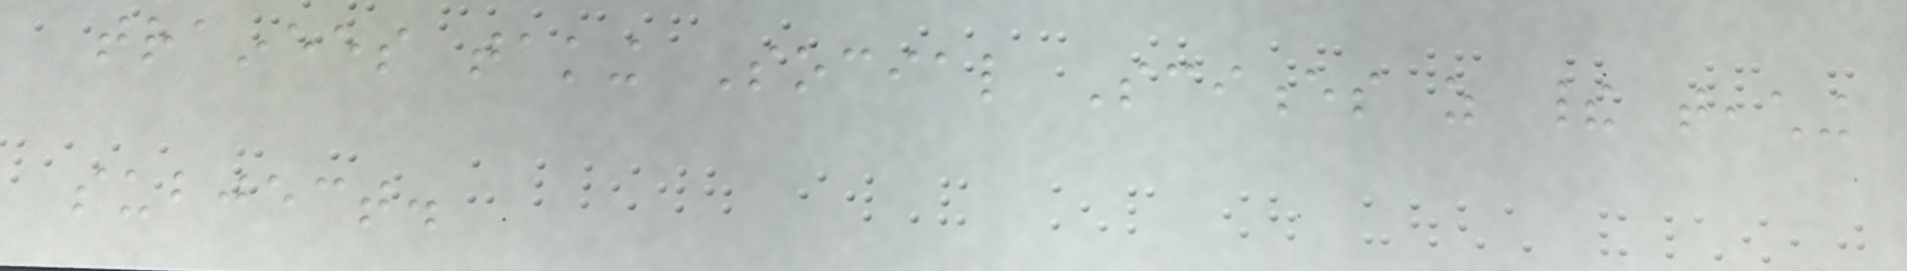trainees taking Social Sciences as their teaching
subject.
